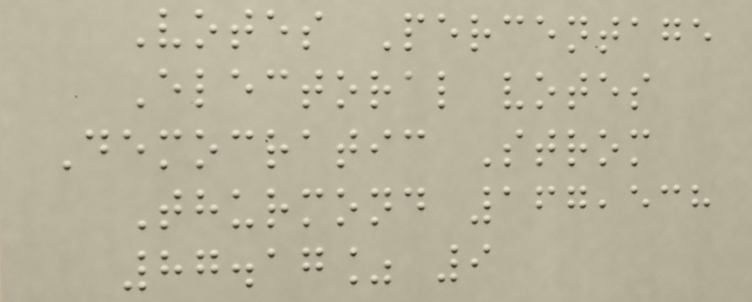Votes Percentage
Electoral votes
Democratic Strom
Thurmond 167,538
87.17% 9
